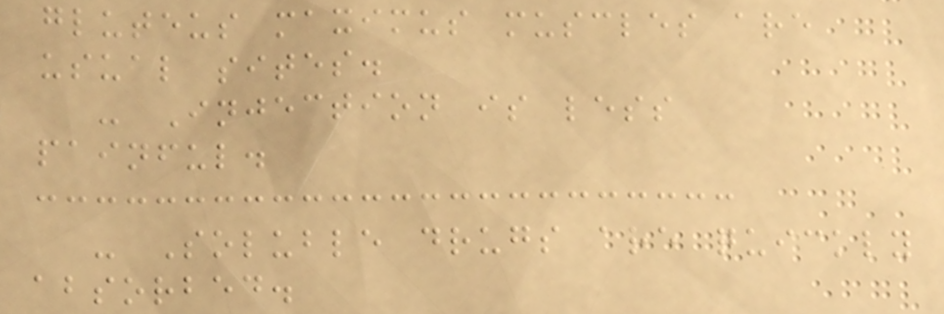gluteus maximus muscles are
usual sites.
- Injection is less
painful.
- Soluble drugs are quickly
absorbed.
